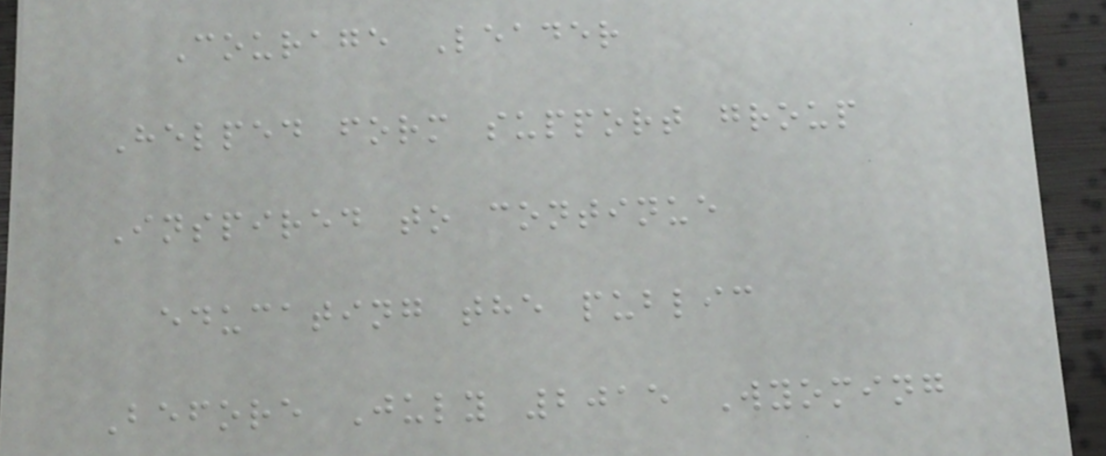Courage Leader
Helped form support group
Inspired to continue
educating the public
Before July 2015 Wyoming
